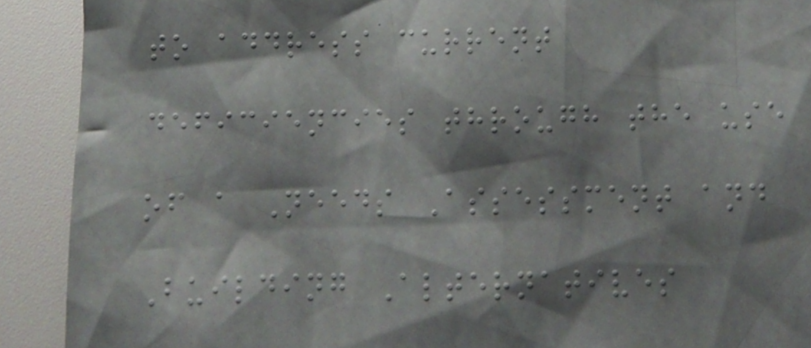to address current
deficiencies through the use
of a Needs Assessment and
Building Alternatives
